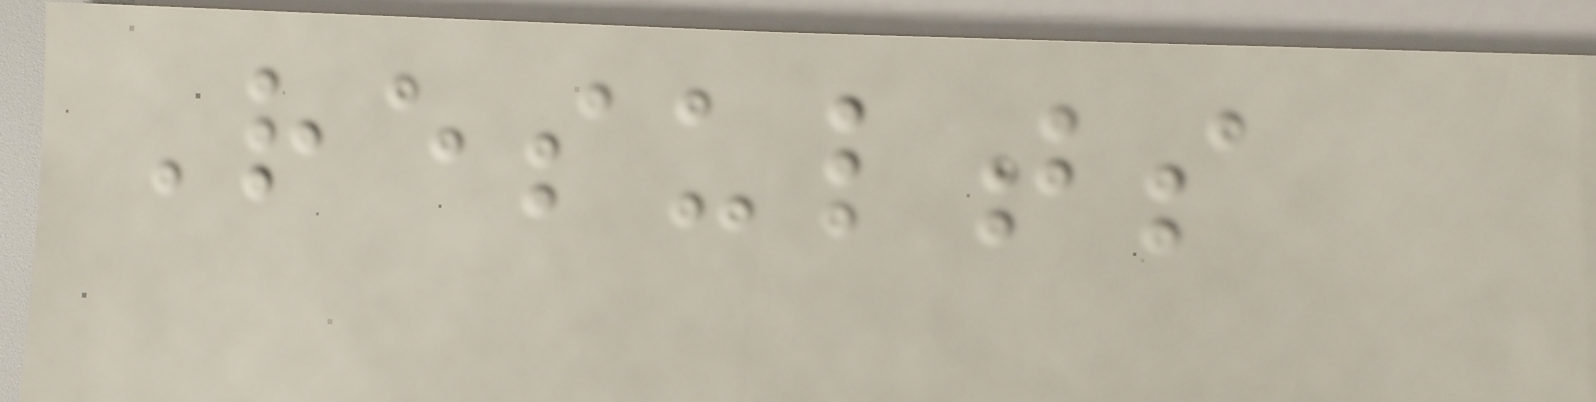Results
